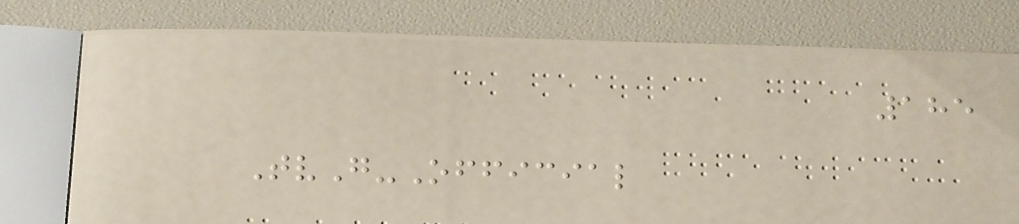185
TvG-Official
